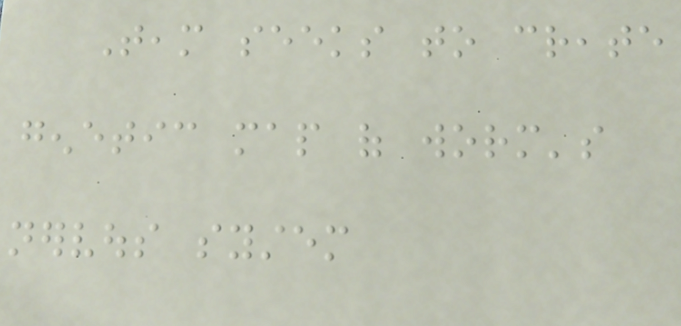Team seeks to create
genetic map of worm's
nervous system
